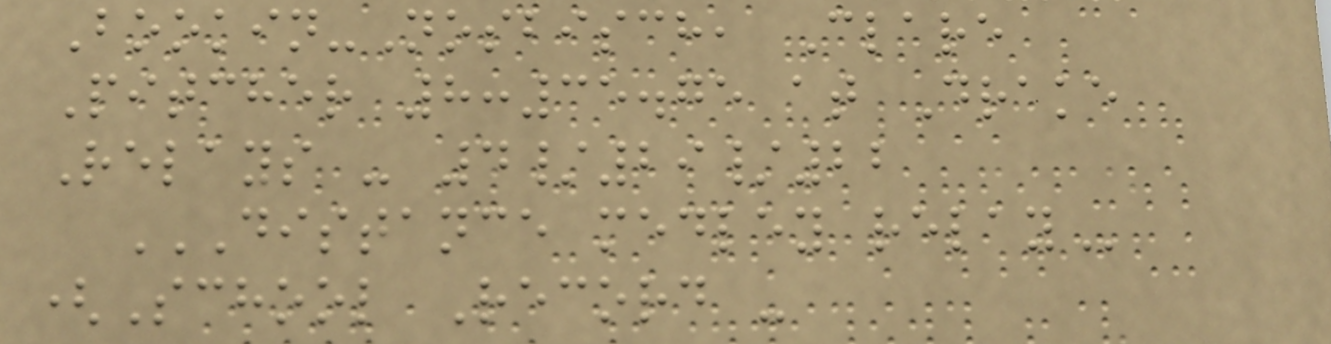Bookin-Nosbisch, Clare
Pitcher 8:35.75 at Drake
Relays - 4/29/22
DISTANCE MEDLEY RELAY
(School Record -
